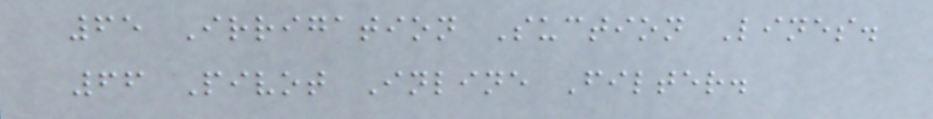65 Irrigation Suction Lines.
66 Pivot Inline Filter.
